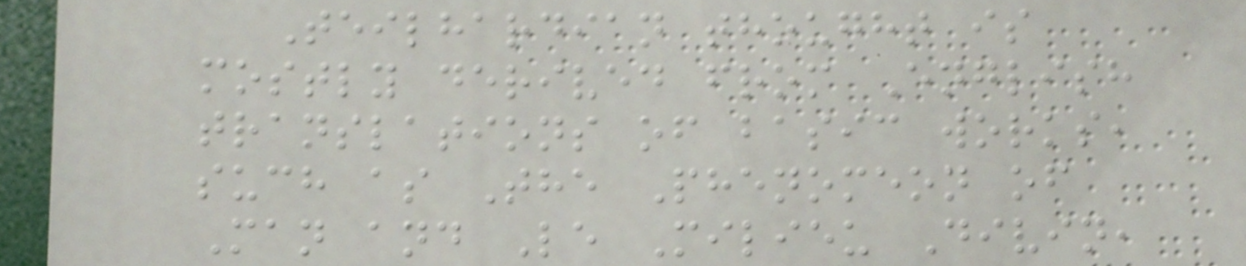Teilhardian thought is
mostly derived from English
translations of basic works,
such as The Phenomeon of
Man and Le Milieu Divin,
